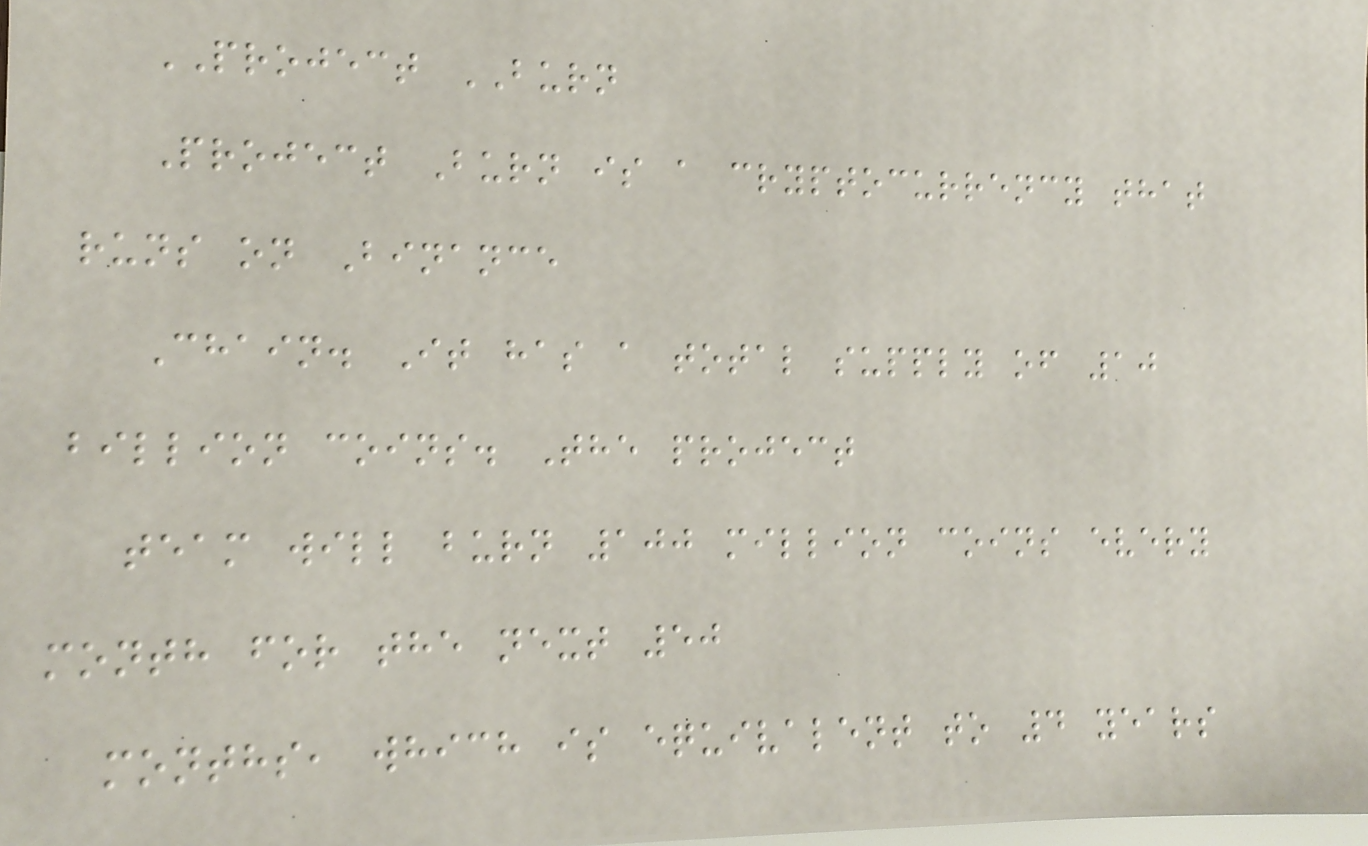PROJECT BURN
Project Burn is a cryptocurrency that
runs on Binance
Chain. It has a total supply of 10
billion coins. The project
team will burn 100 million coins every
month for the next 50
months, which is equivalent to 4 years
